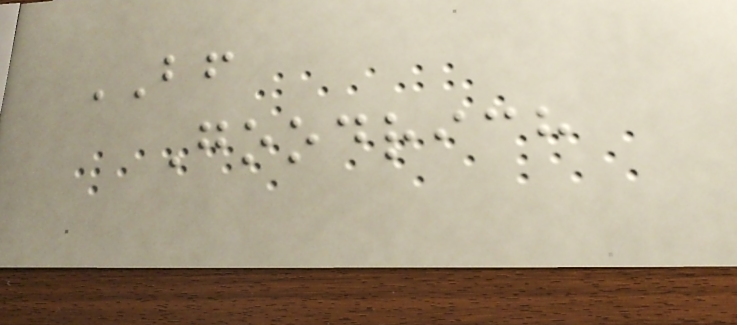BF
Goodrich
